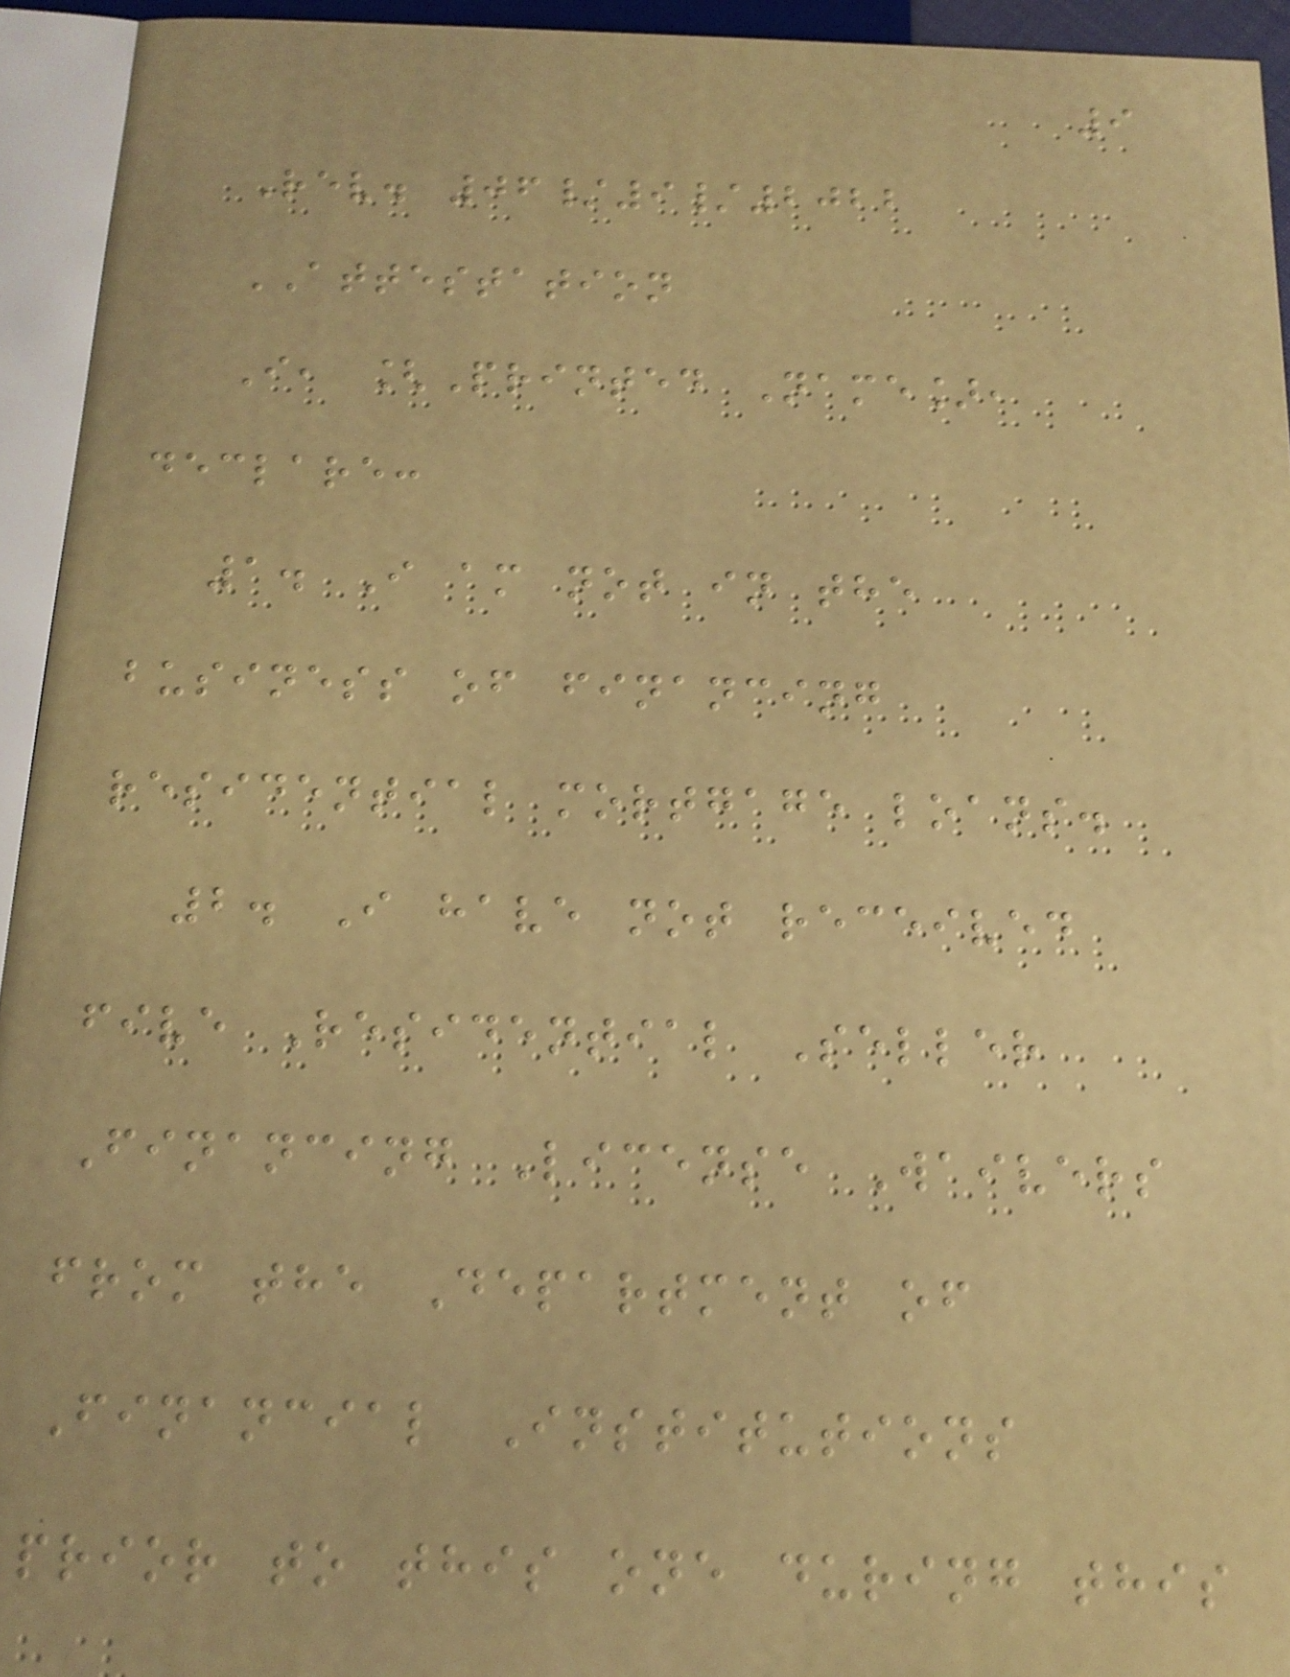9
Rev. 06/9/2022
ATTESTATION
I, [Printed Name],
declare:
1. I am not in the
business of financing
residential mortgage loans.
2. I have not received
five Residential Seller
Financing License Waivers
from the Department of
Financial Institutions
prior to this one during this
